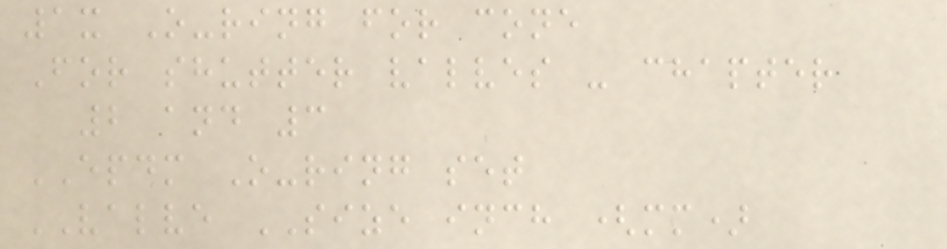1x O-ring for cone
For shutter valves - chapter
2 and 3
EPDM O-ring set
VALVE SIZE inch (mm)
